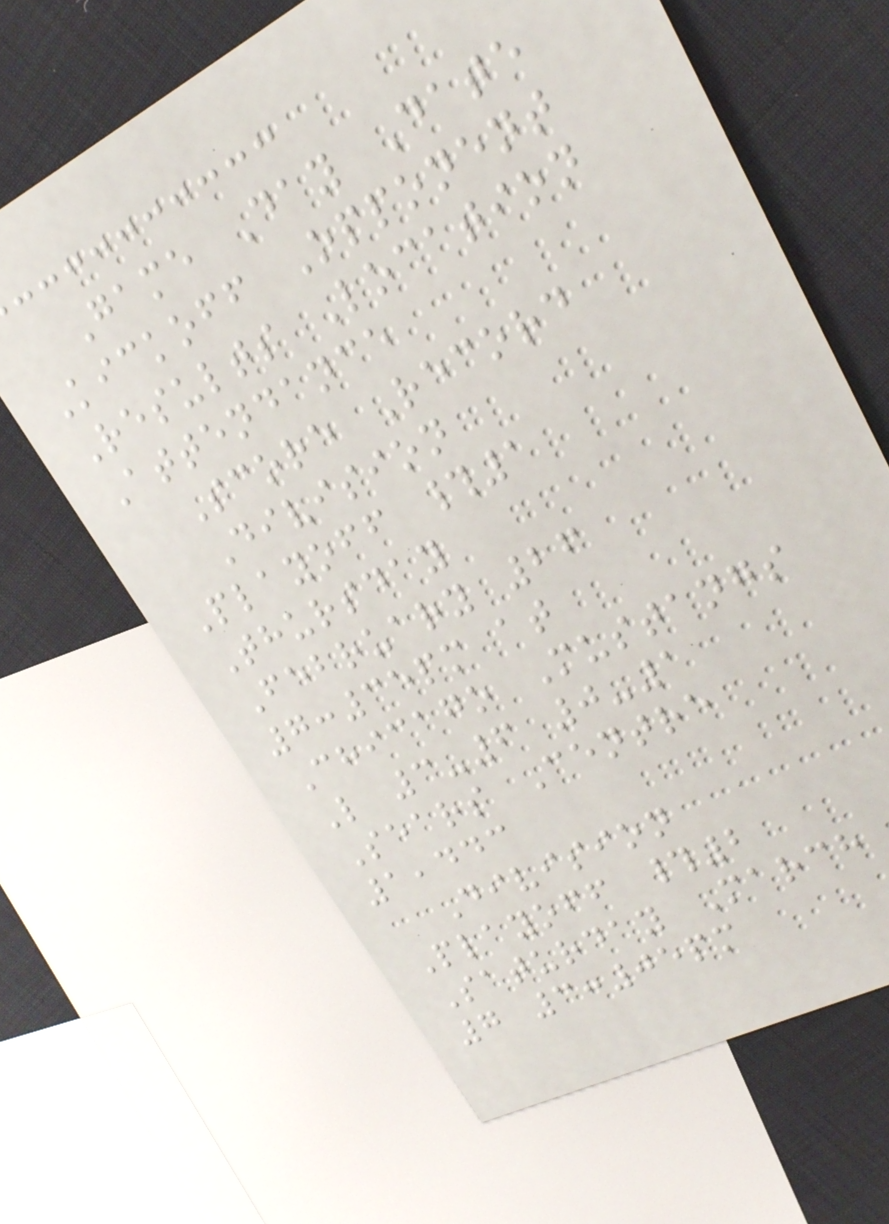Game Day Date
Kickoff Opponent
Results Location
Attendance
Score Record
Division
Playoff #1
Thursday
February 26
7:35pm at
Chicago Mustangs
L 3-6 0-1
Sears Centre
1,443
Division
Playoff #2
Saturday March
7 3:05pm
